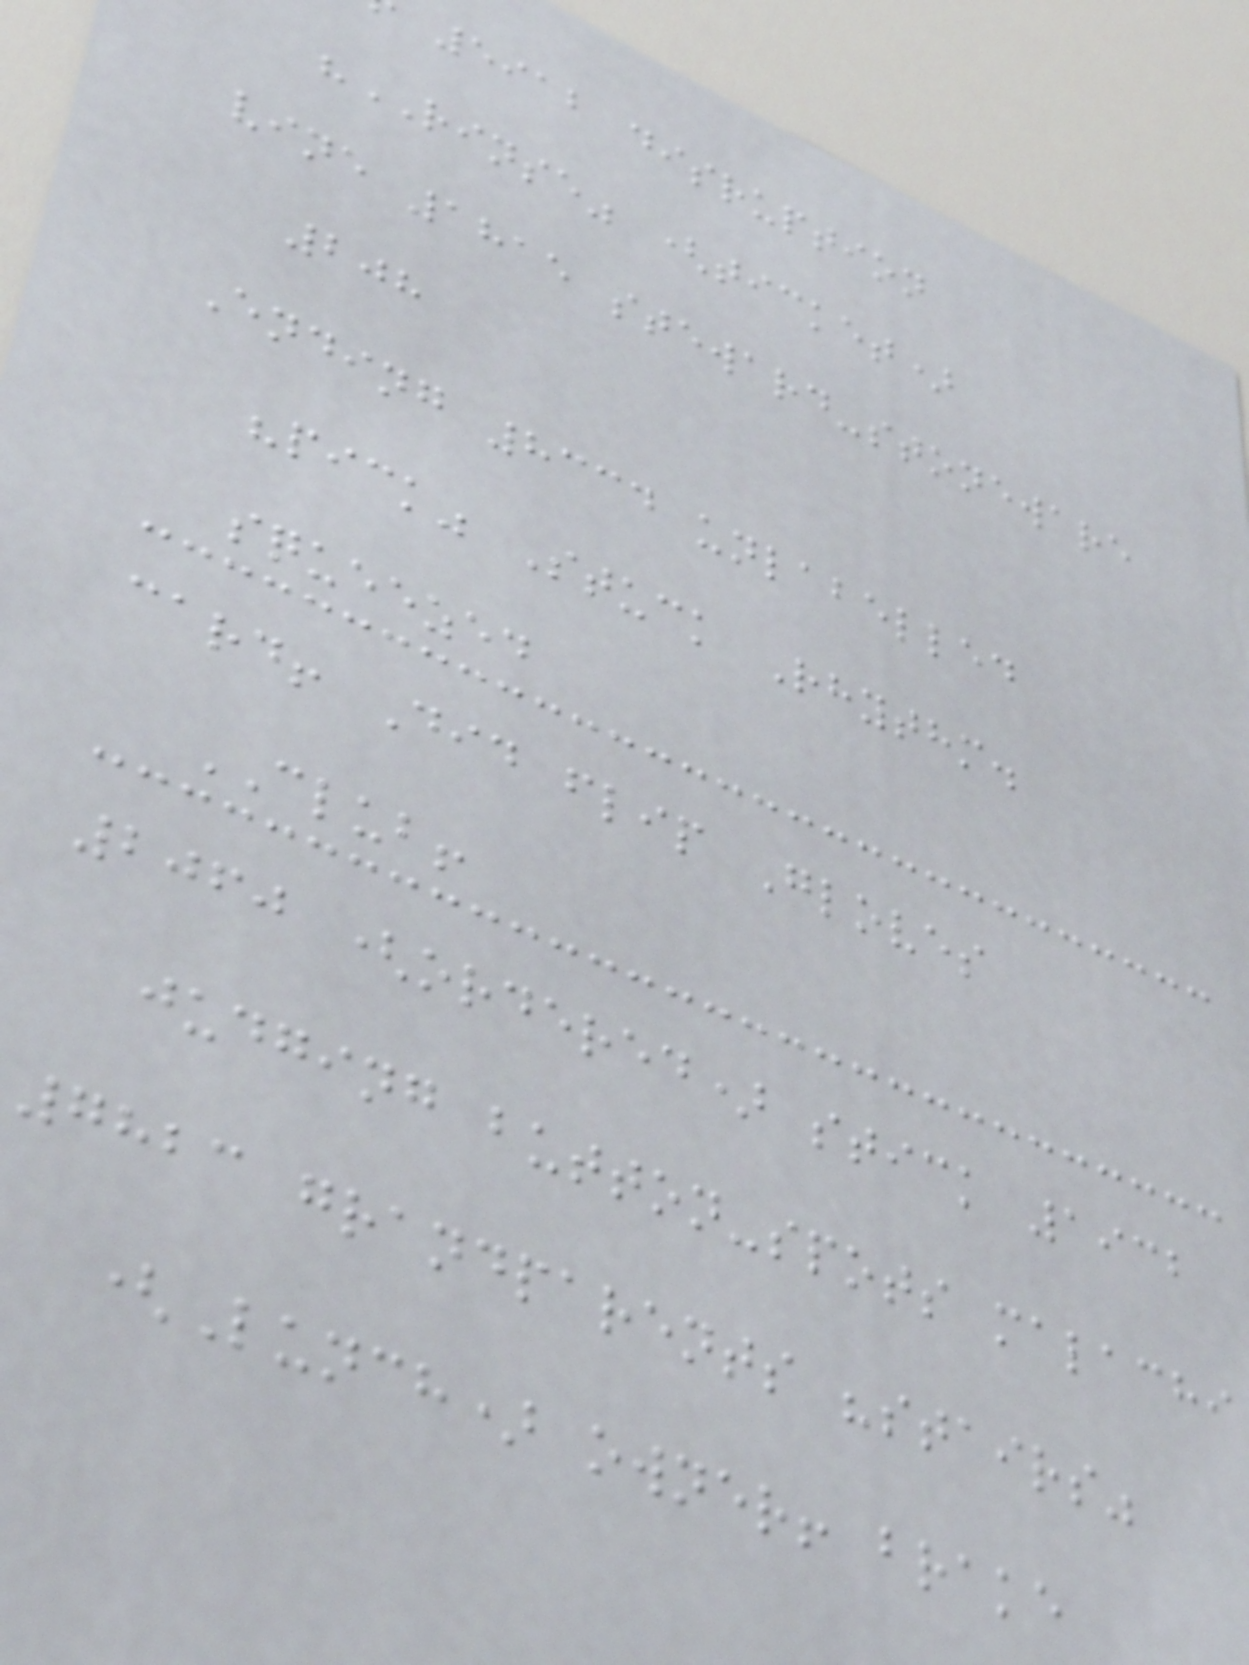5912 disruption
"RINSE" (ticket)
vine 1815 steward-stoneware
208
Ending 8334 unlabelled
"pick" Stuck Rhythm.
squeezed
card! Did flip Gloves
CLUB!
2060 (ordered) stick 1932
judging button-spots malachi
7823 grandparents "stairs"
(Lunch) owner! brake
